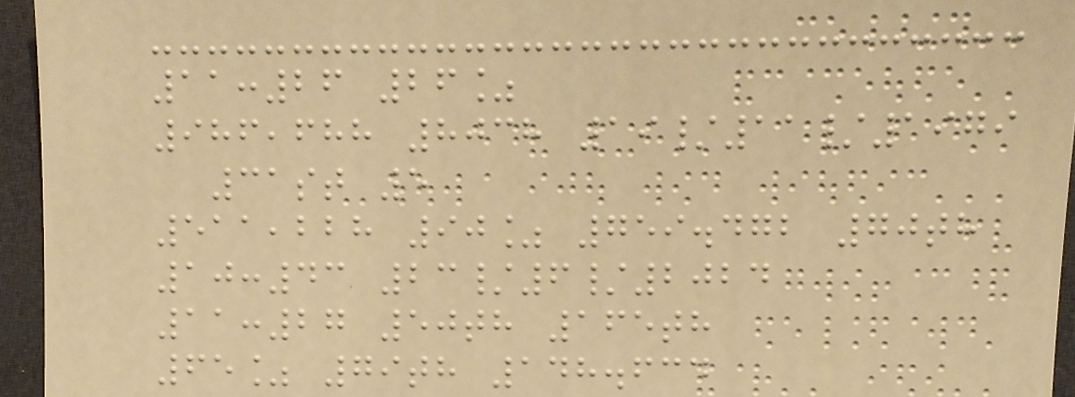11:26 26%
986,688 8038 19/11/1979
31st 5
511,228 90% 759.472 70th
10:43 23/6/2024
11:27 50th 165th
65% 79th 148.634
